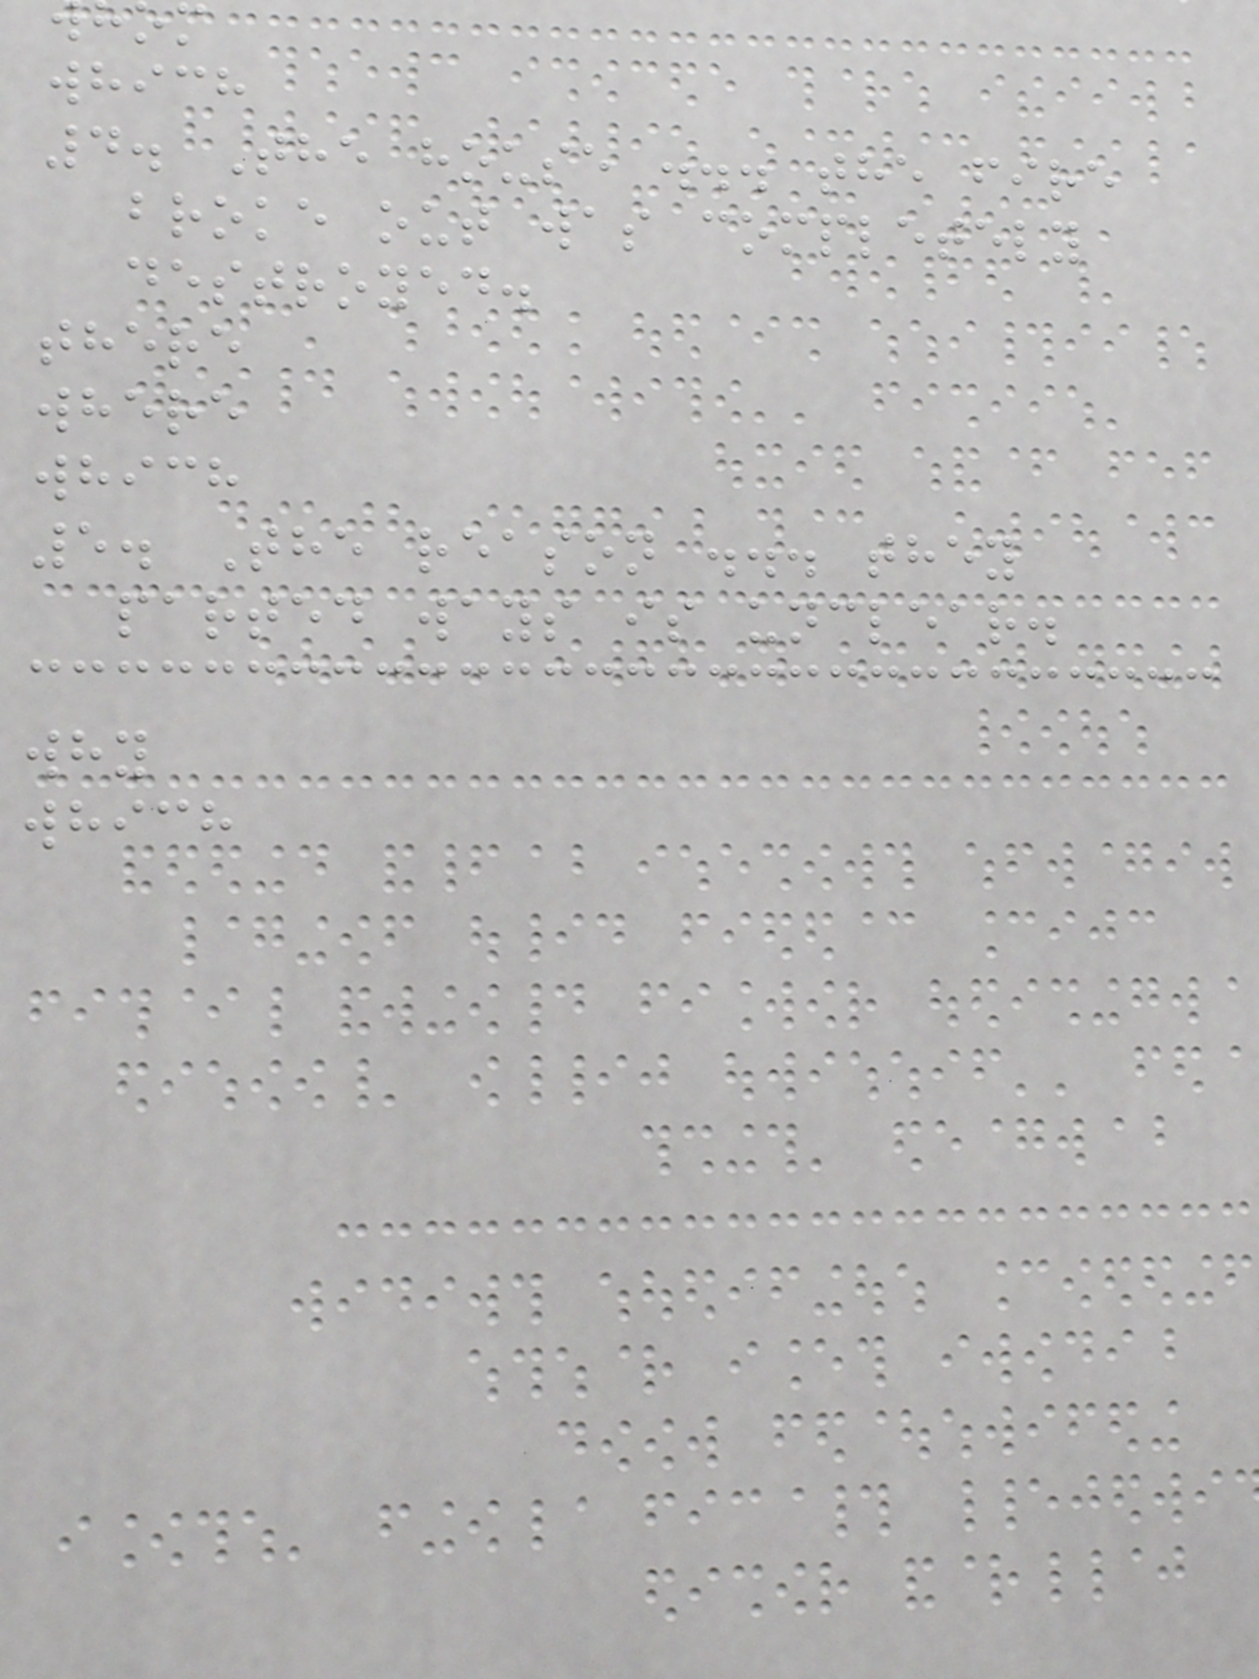which
4. The house ... the fire
broke out was completely
destroyed.
there
where
which
5. The reason ... they
parted ways is unclear.
why
which
